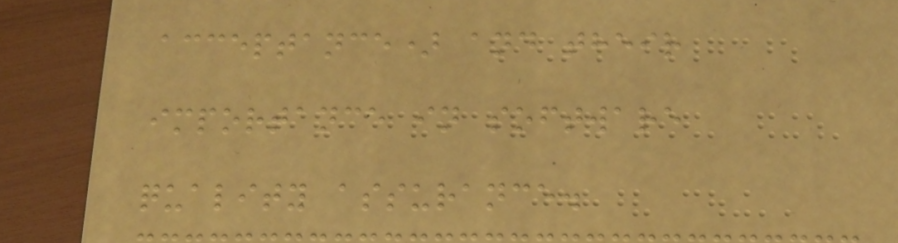acceptance) and their
importance in software
quality assurance.
